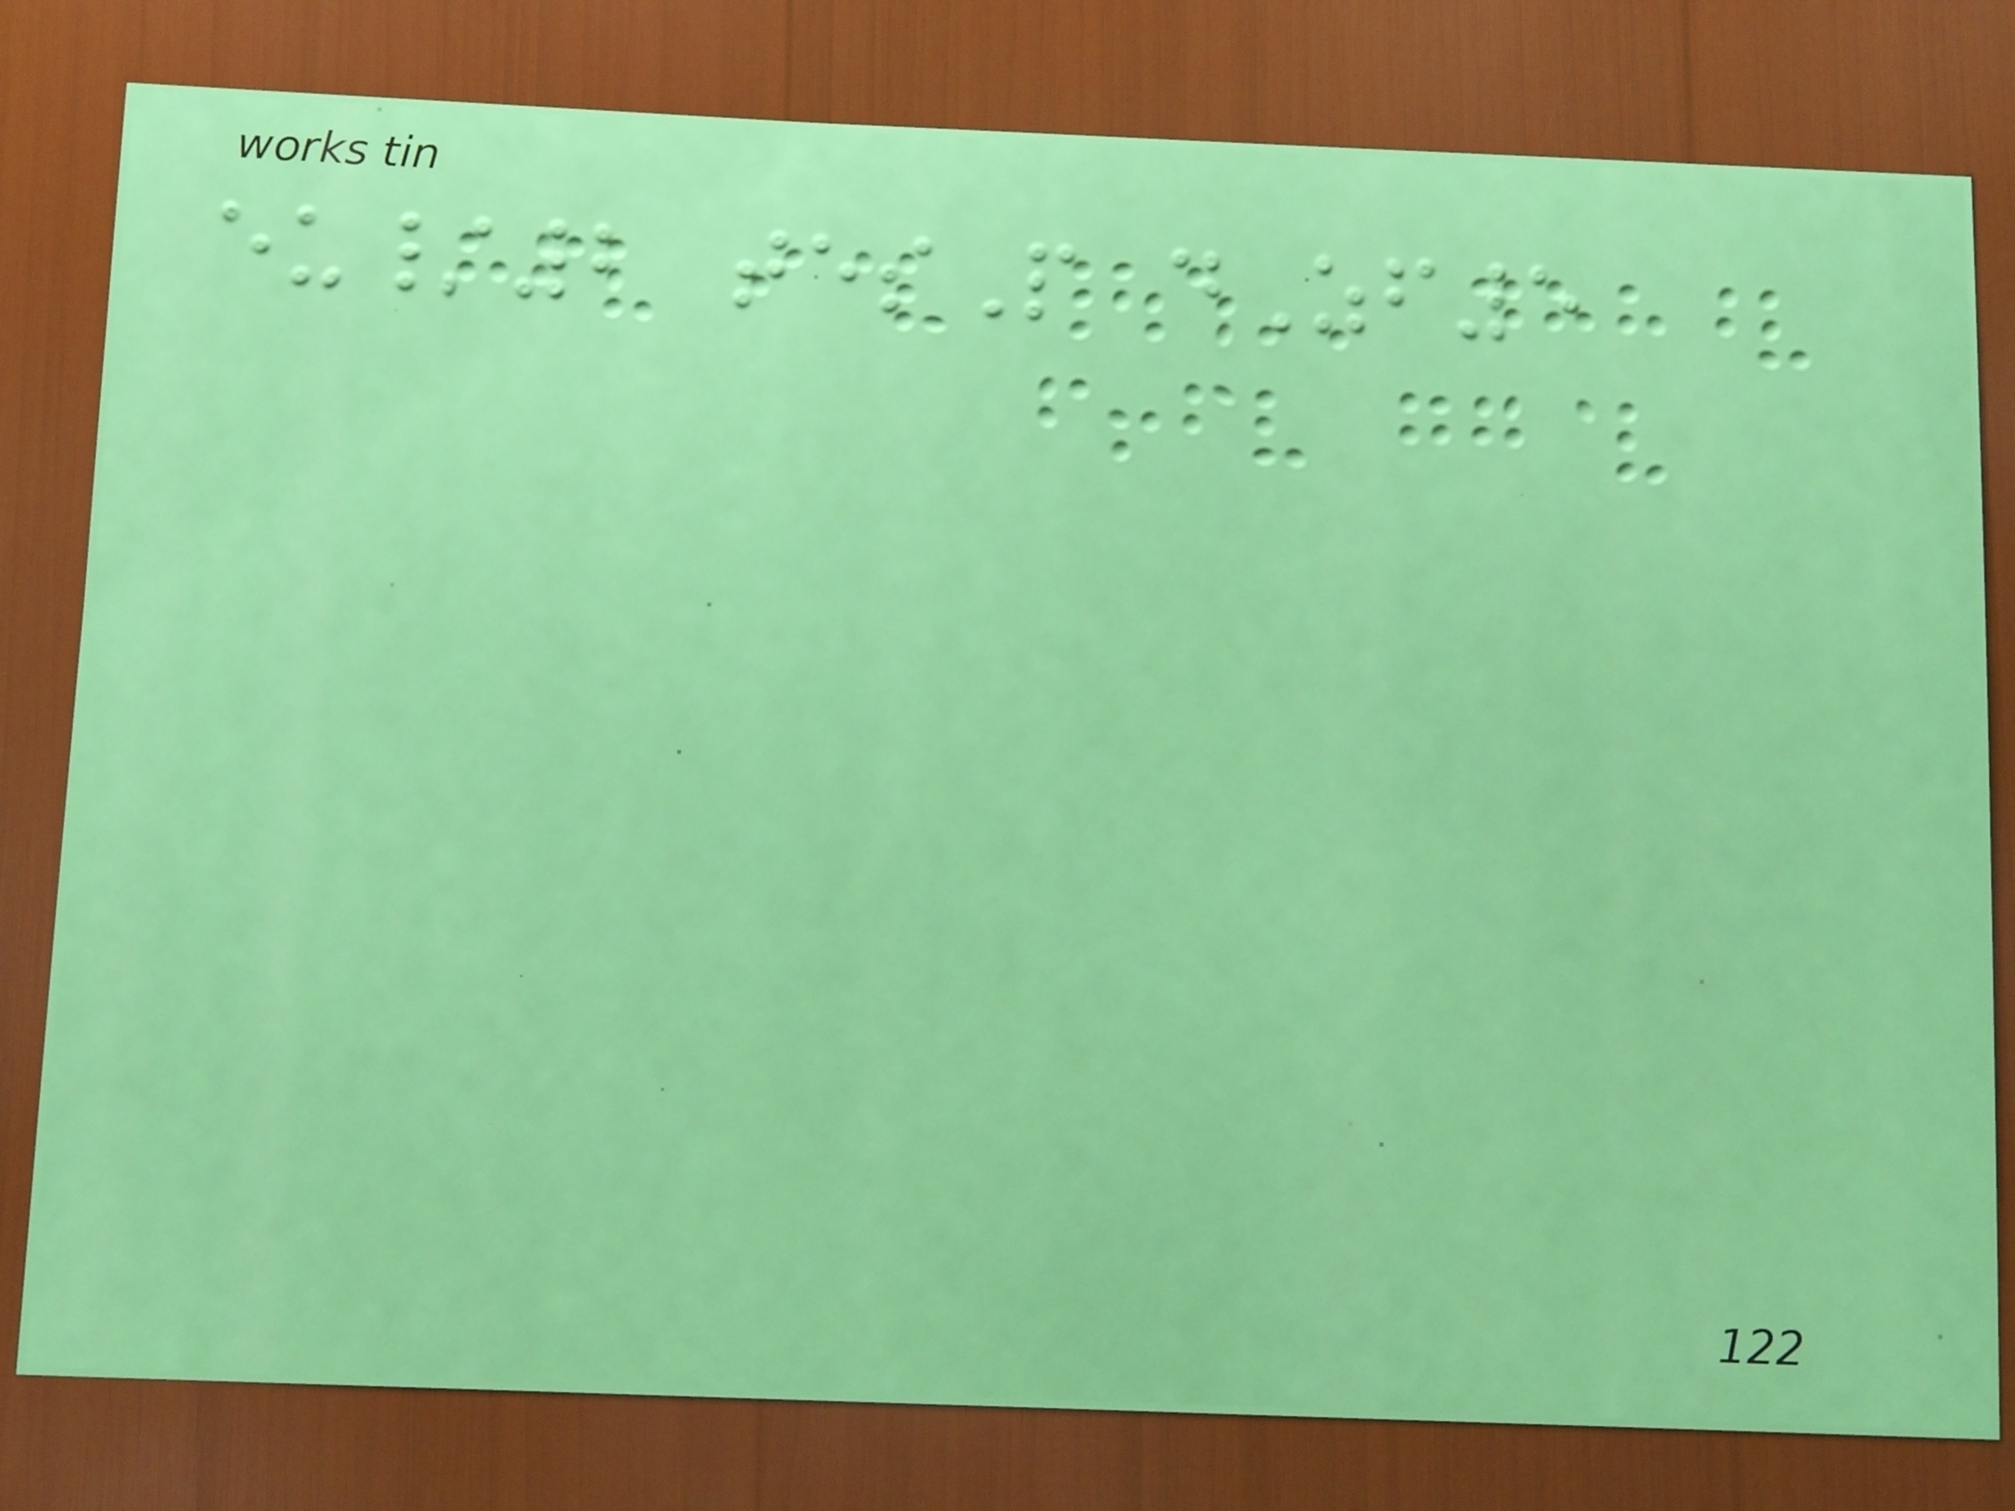eu/2 tesP dZf5
